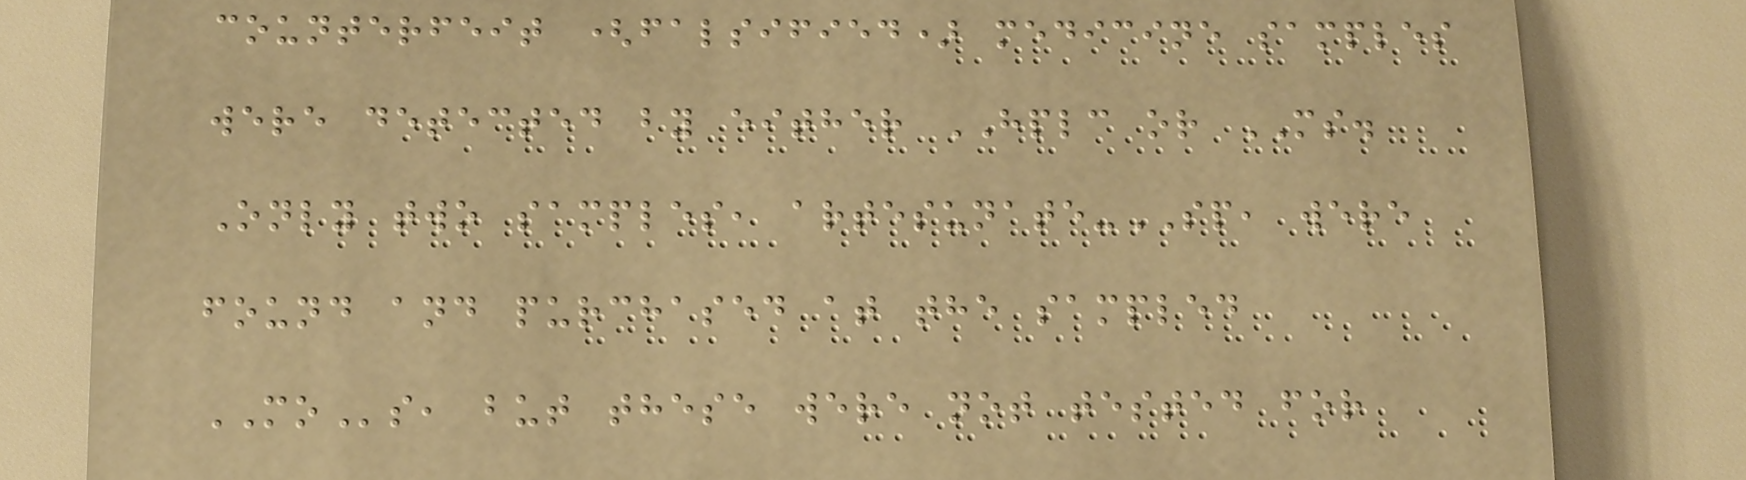counterfeit (falsified) medicine samples
were detected by either HPLC or MS.
Only two samples, artesunate-SP, were
found and purchased at the sampled
MOs, but these were not tested for
